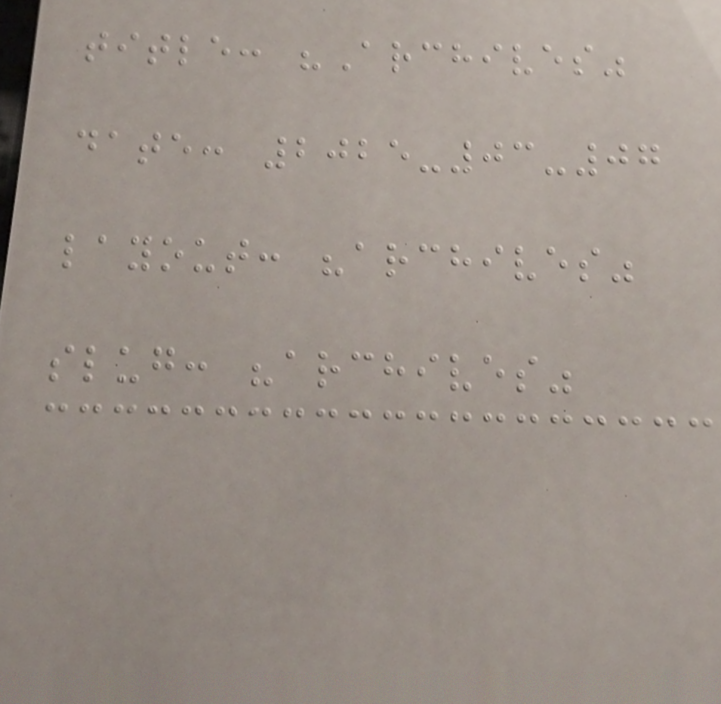title: "Archives"
date: 2025-03-07
layout: "archives"
slug: "archives"
